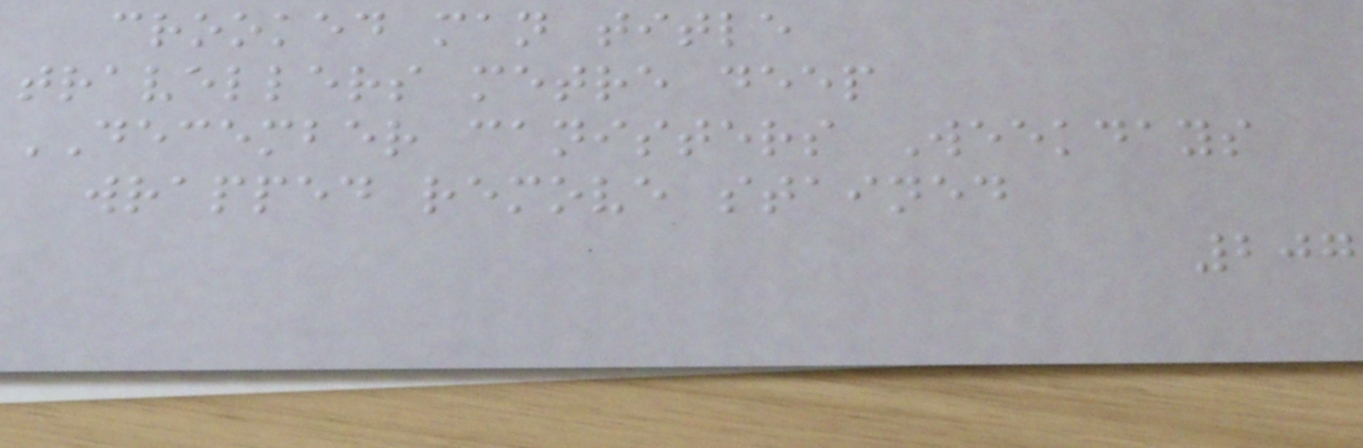crooked man title
travellers metre deep
DECEMBER canisters Weekdays
wrapped remove stained
207
